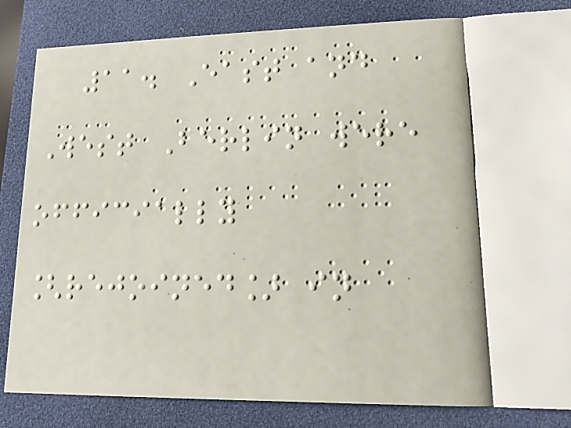11. East and
West Berlin were
officially
[rejoined] in
